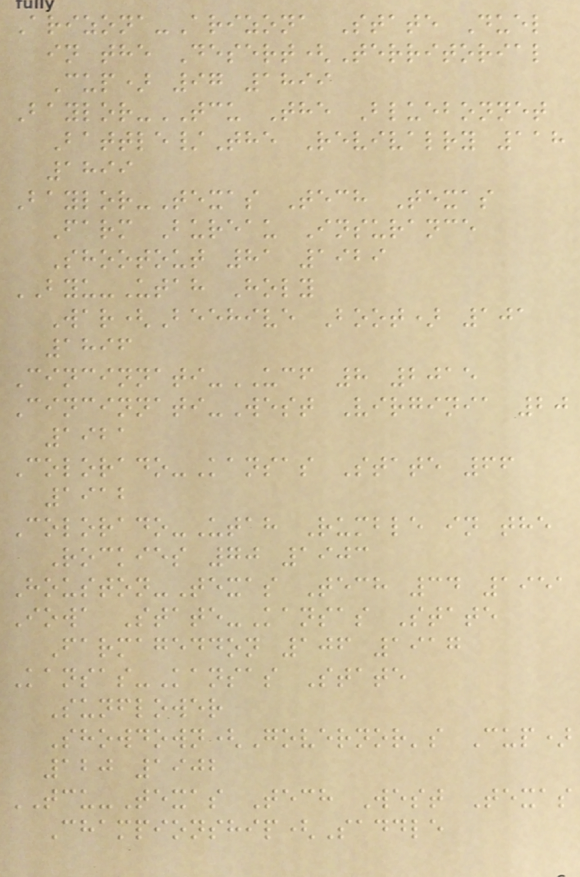Arizona-Arizona State Duel
in the Desert(Territorial
Cup) 97 1899
Baylor-TCU The Bluebonnet
Battle/The Revivalry 118
1899
Baylor-Texas Tech Texas
Farm Bureau Insurance
Shootout 81 1929
BYU-Utah Holy
War(Beehive Boot) 101
1896
Cincinnati-UCF 8 2015
Cincinnati-West Virginia 20
1921
Colorado-Kansas State 66
1912
Colorado-Utah Rumble in the
Rockies 70 1903
Houston-Texas Tech 34 1951
Iowa State-Kansas State
Farmageddon 106 1917
Kansas-Kansas State
Sunflower
Showdown(Governor's Cup)
120 1902
TCU-Texas Tech West Texas
Championship(Saddle
